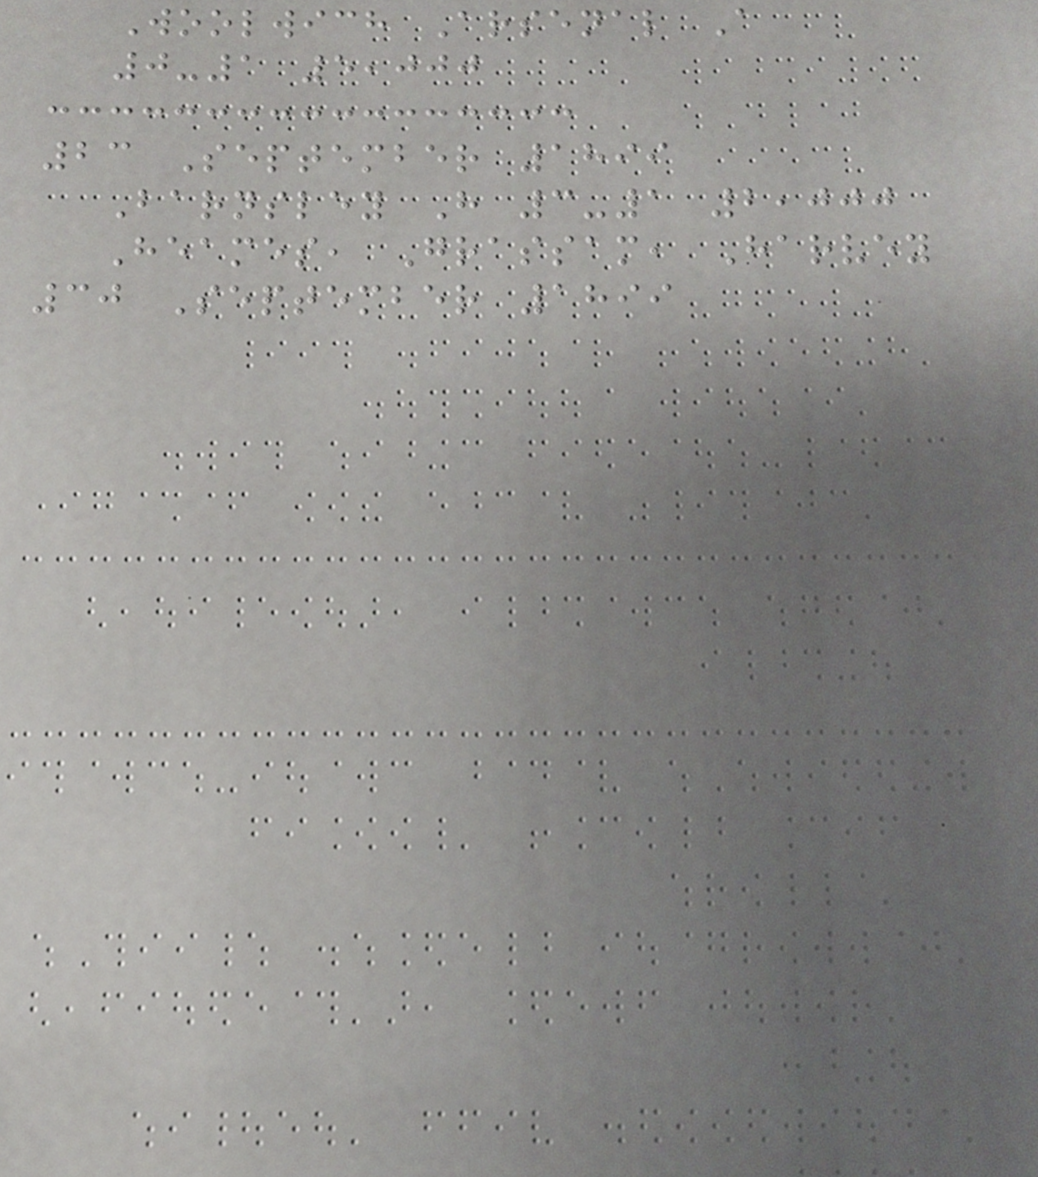Woolwich Arsenal A
0-1 5,000
23 September 1899
Barnsley H 3-1 2,000
Heames, Grassam, Harvey
30 September 1899
